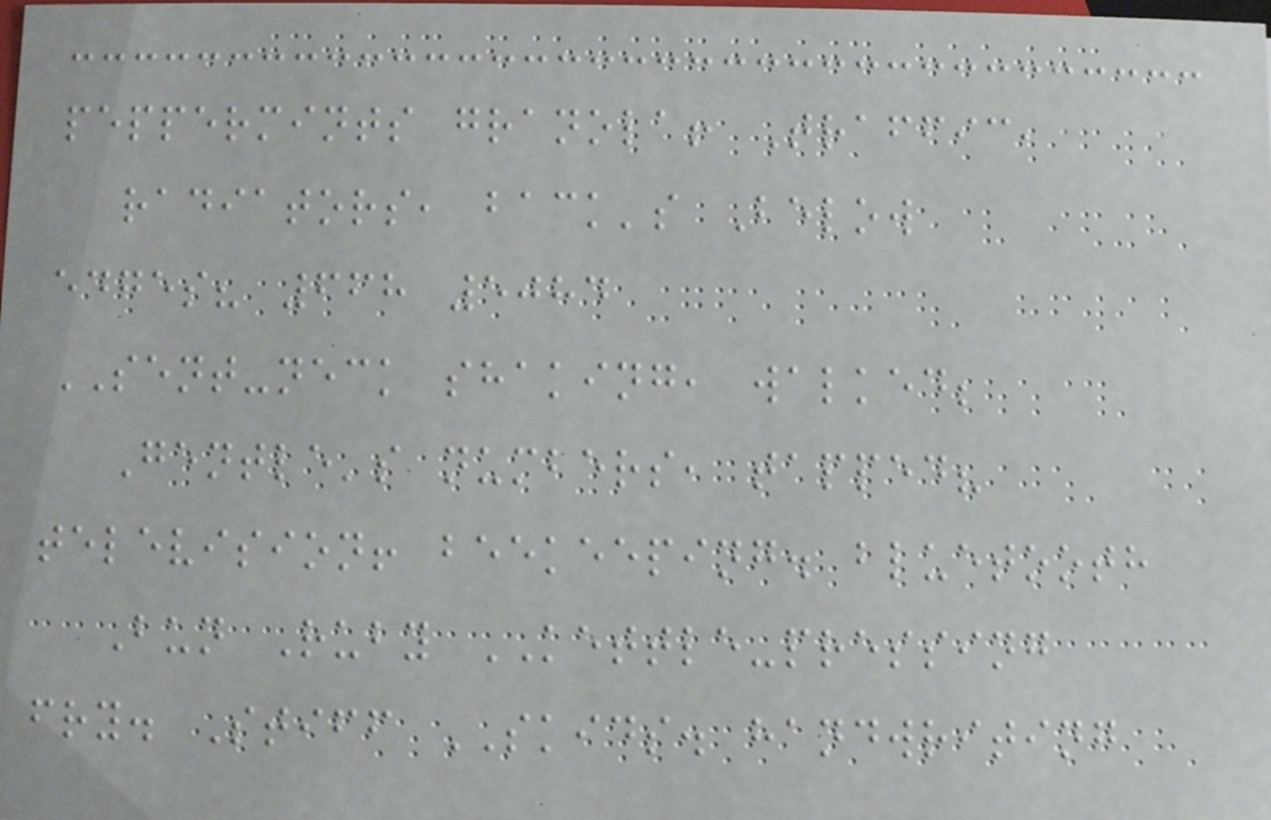peppermints granola! Traffic,
radiators, back's Below
edges? 668 5084
SENT-neck shaking, walked;
Gentle's numbers, tapped?
television! beekeeping. bluetooth
Bun Ruby KETTLE-pressing
fry. Stiff SKIDS. handwriting
